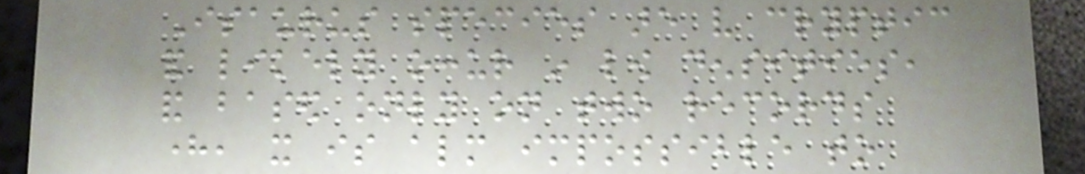Isaurus species are very cryptic
and likely occur in low densities,
and based only on two records
here, it is almost impossible to
